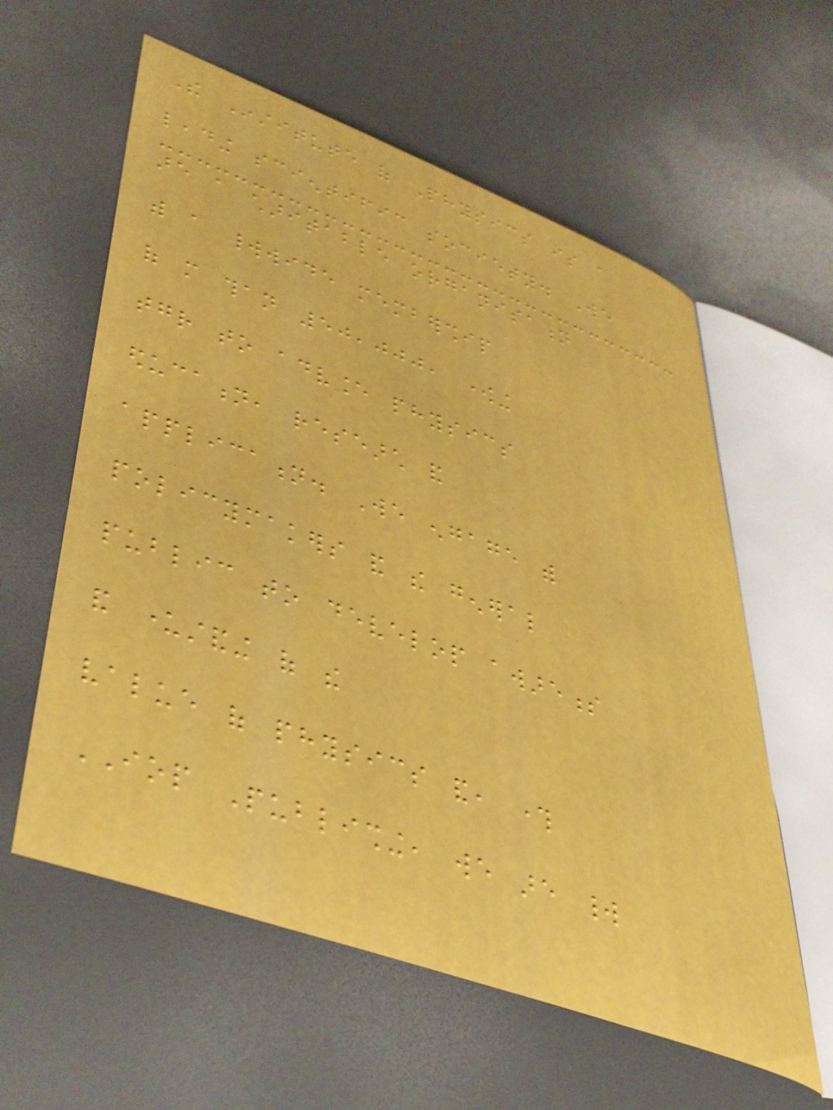The Institute of Physics is a
leading scientific society. We
are a charitable organisation
with a worldwide membership
of more than 50,000, working
together to advance physics
education, research and
application. We engage with
policymakers and the general
public to develop awareness
and understanding of the
value of physics and, through
IOP Publishing, we are world
